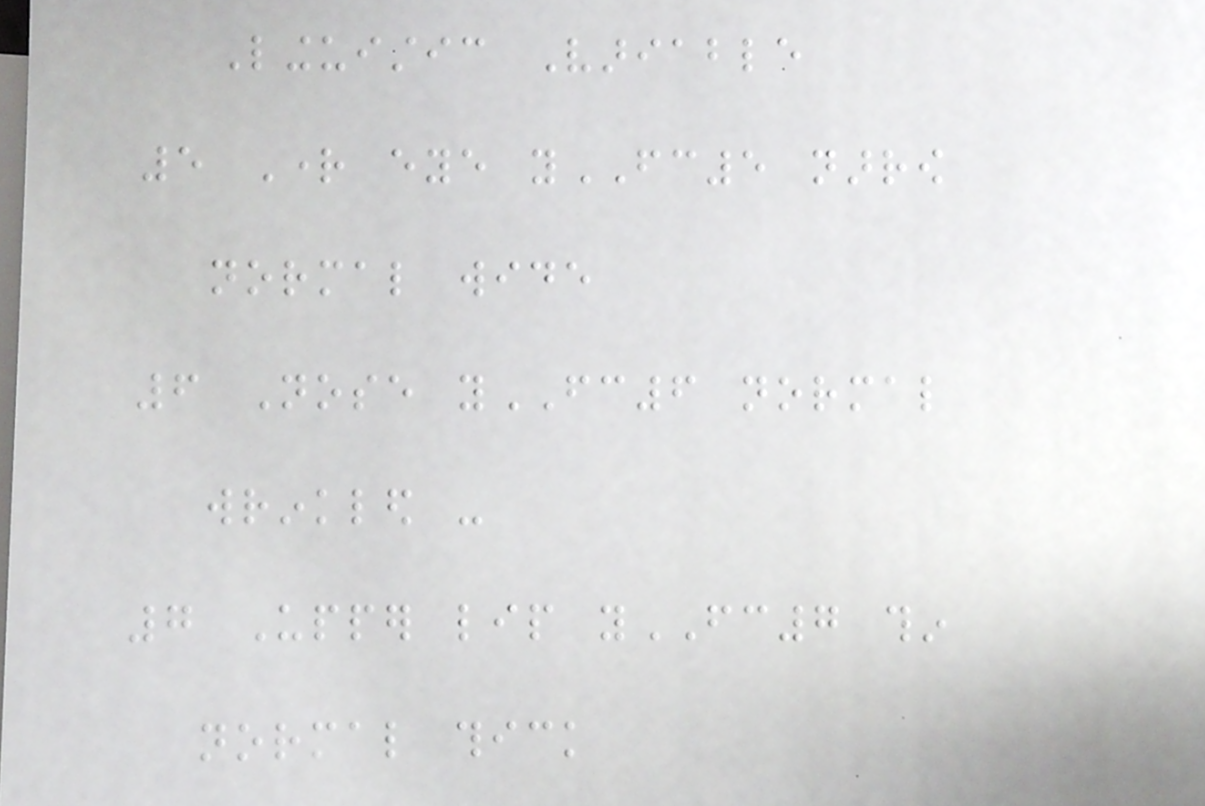Linguistic Variable
5 Right eye yFC5 narrow
normal wide
6 Nose yFC6 normal
wrinkled -
7 Upper lip yFC7 thin
normal thick
